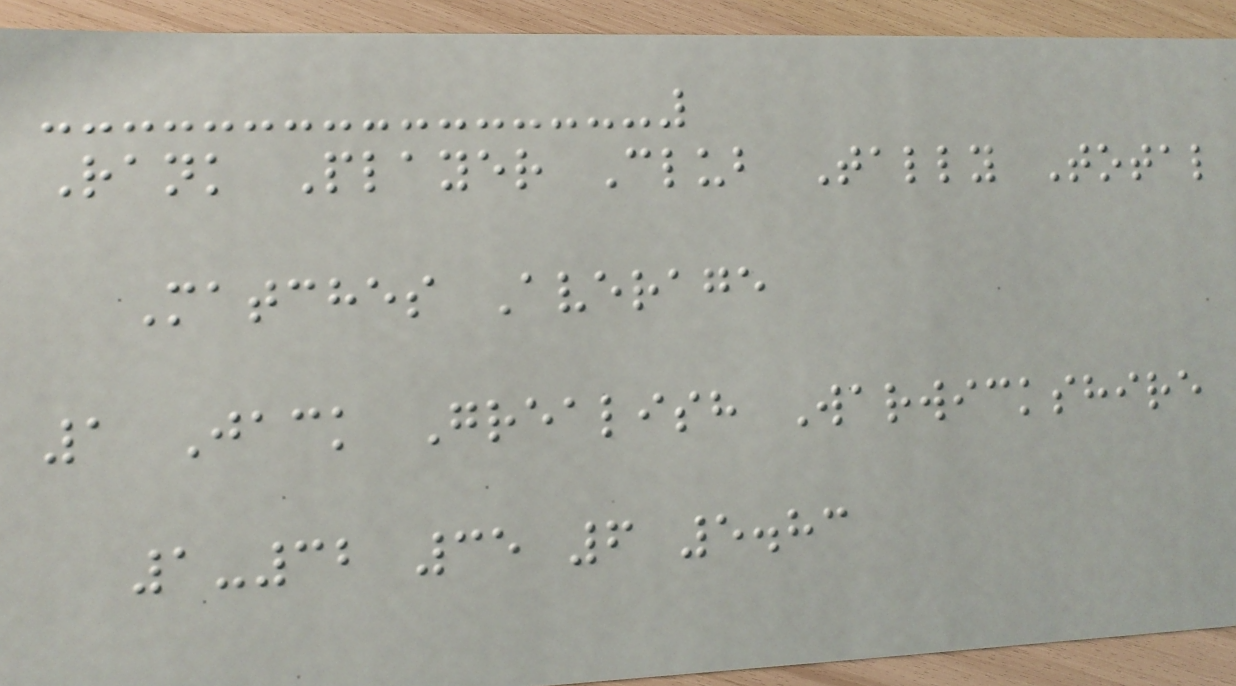Rank Player Club Tally Total
Matches Average
1 Jack Grealish Warwickshire
1-32 35 6 5.83
